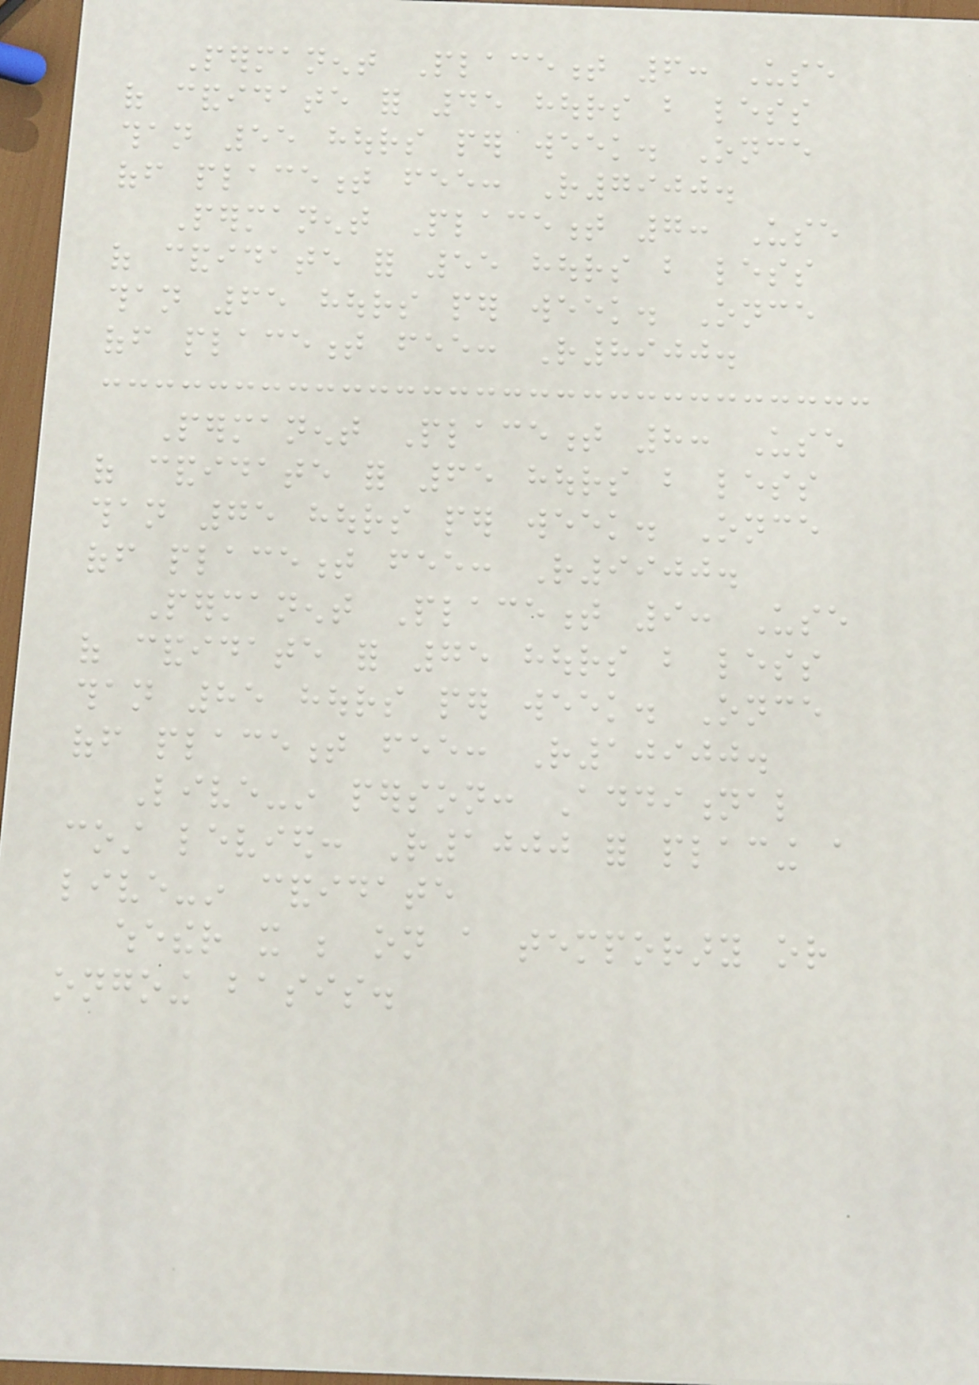Permanent Placement 6: Use
of candidate for 45 hours but less
than 55 hours per week. Once
off placement fee: R7900.
Permanent Placement 7: Use
of candidate for 55 hours but less
than 65 hours per week. Once
off placement fee: R8900.
Permanent Placement 8: Use
of candidate for 65 hours but less
than 75 hours per week. Once
off placement fee: R9900.
Permanent Placement 9: Use
of candidate for 75 hours but less
than 85 hours per week. Once
off placement fee: R10900.
Live-in person: Additional
cost levied: R1000 for placing a
live-in candidate
whether it be on a temporary or
ongoing basis.
